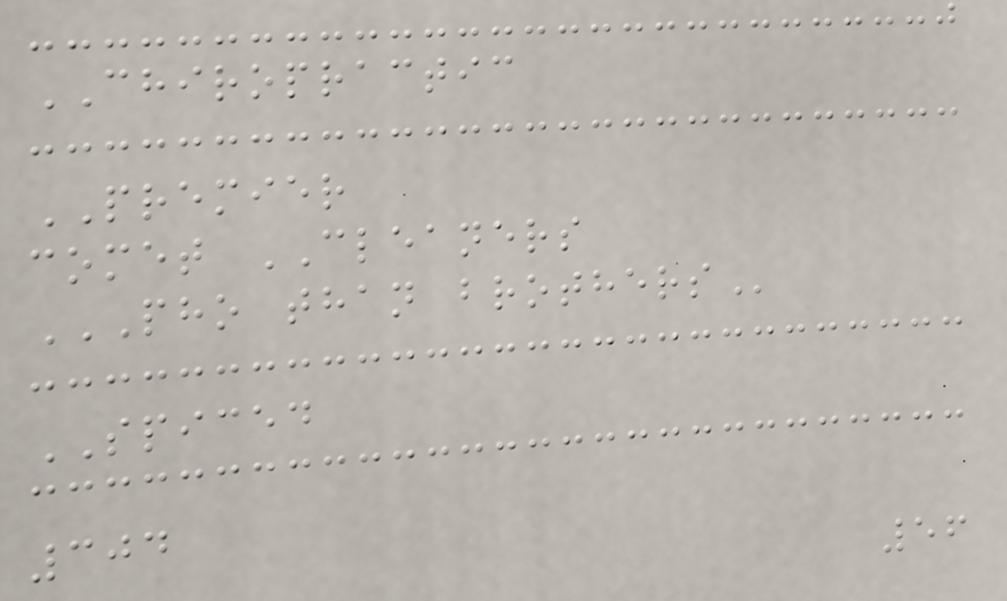CHIROPRACTIC
PREMIER
comet CLEANERS
PHO THAN BROTHERS
SPICED
304
56
